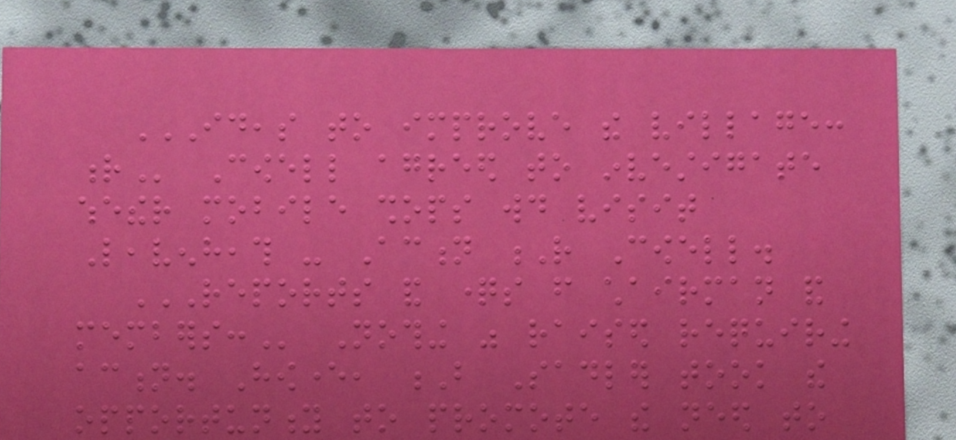IDEAS TO IMPROVE THE VILLAGE:
R Cowell agreed to investigate
whether mobile shops would visit
Leavenheath - Action R Cowell.
REPORTS AND QUESTIONS FROM CHAIRMAN AND
MEMBERS: Nothing was raised requiring
action. However, B Sadler took the
opportunity to promote the need to
